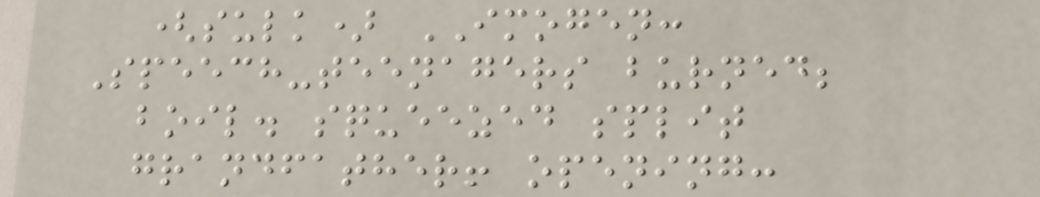(sulk) IMOGEN:
Speech-teenagers burned;
boil. squeezed split
grandfather! opening:
